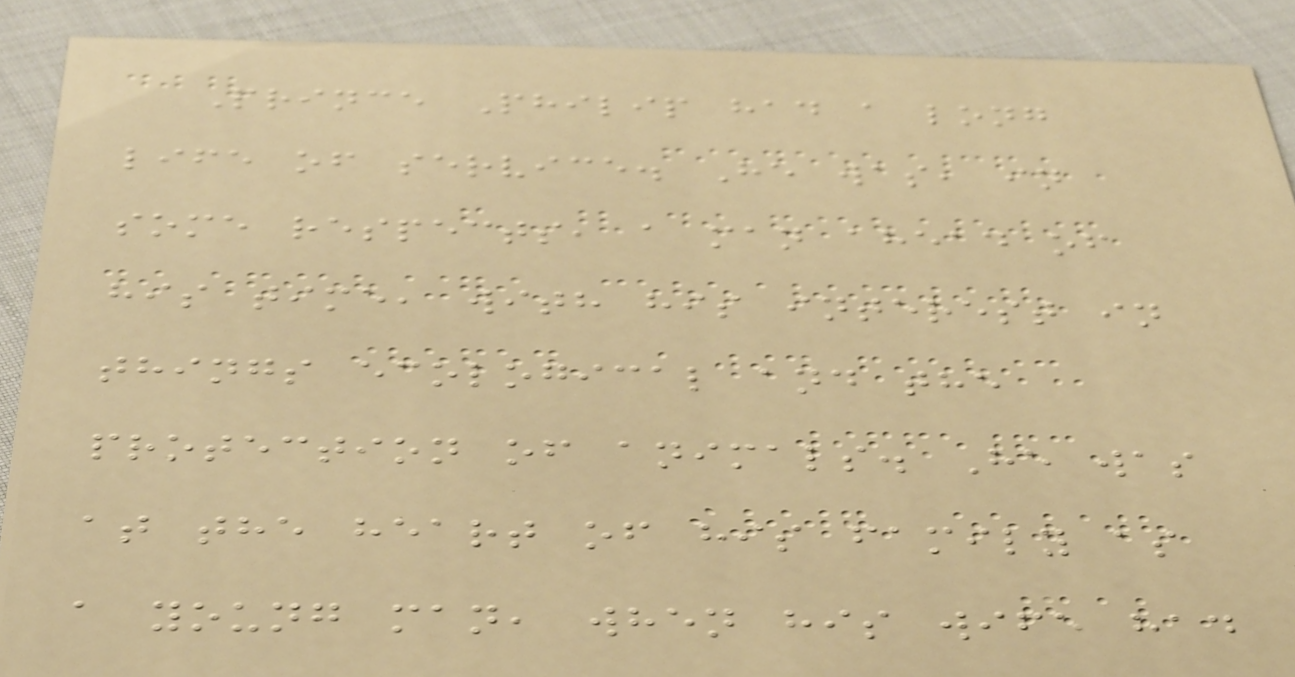Prince Philip had a long
life of service. He was, in
some respects, a man ahead of
his time, with his interest in
things ecological and the
protection of animals. He was
at the heart of his family as
a young man, when his wife had
